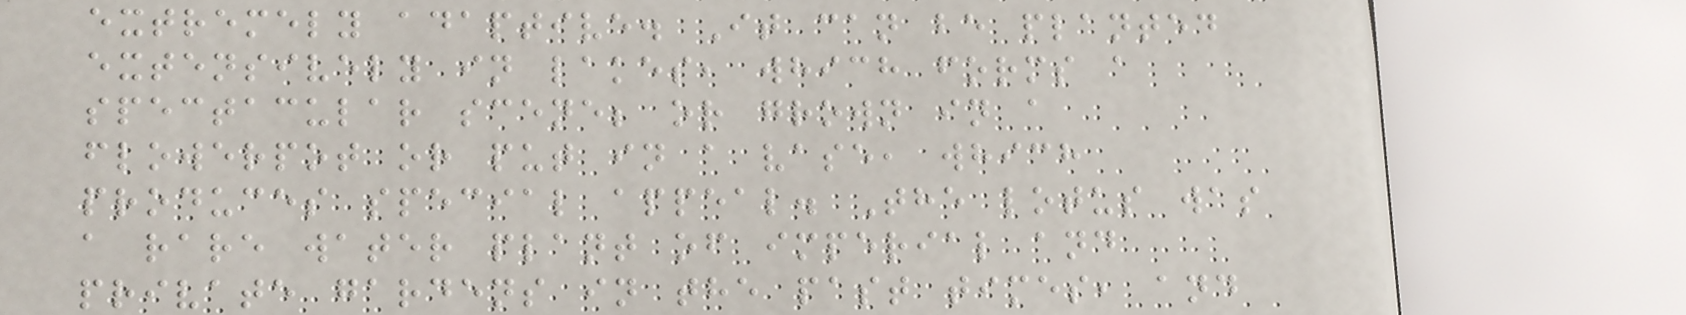extremely adaptive. It can be planted
extensively in lakes, which forms a
spectacular scene; or grown in a
flowerpot or put in a vase, which
produces special appeal. The lotus was
a rare water plant of imperial and
private gardens in the past times, and
